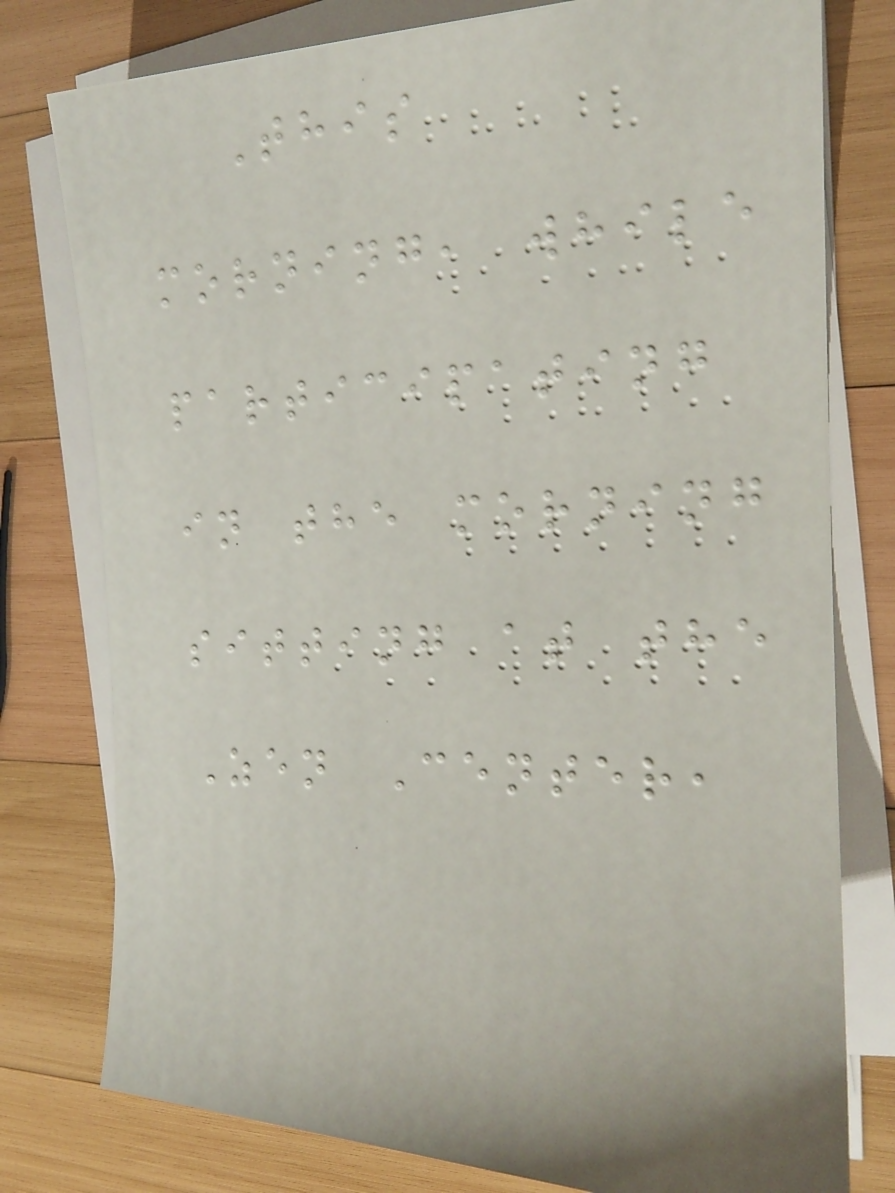This
morning, while
participating
in the morning
sitting at the
Zen Center,
